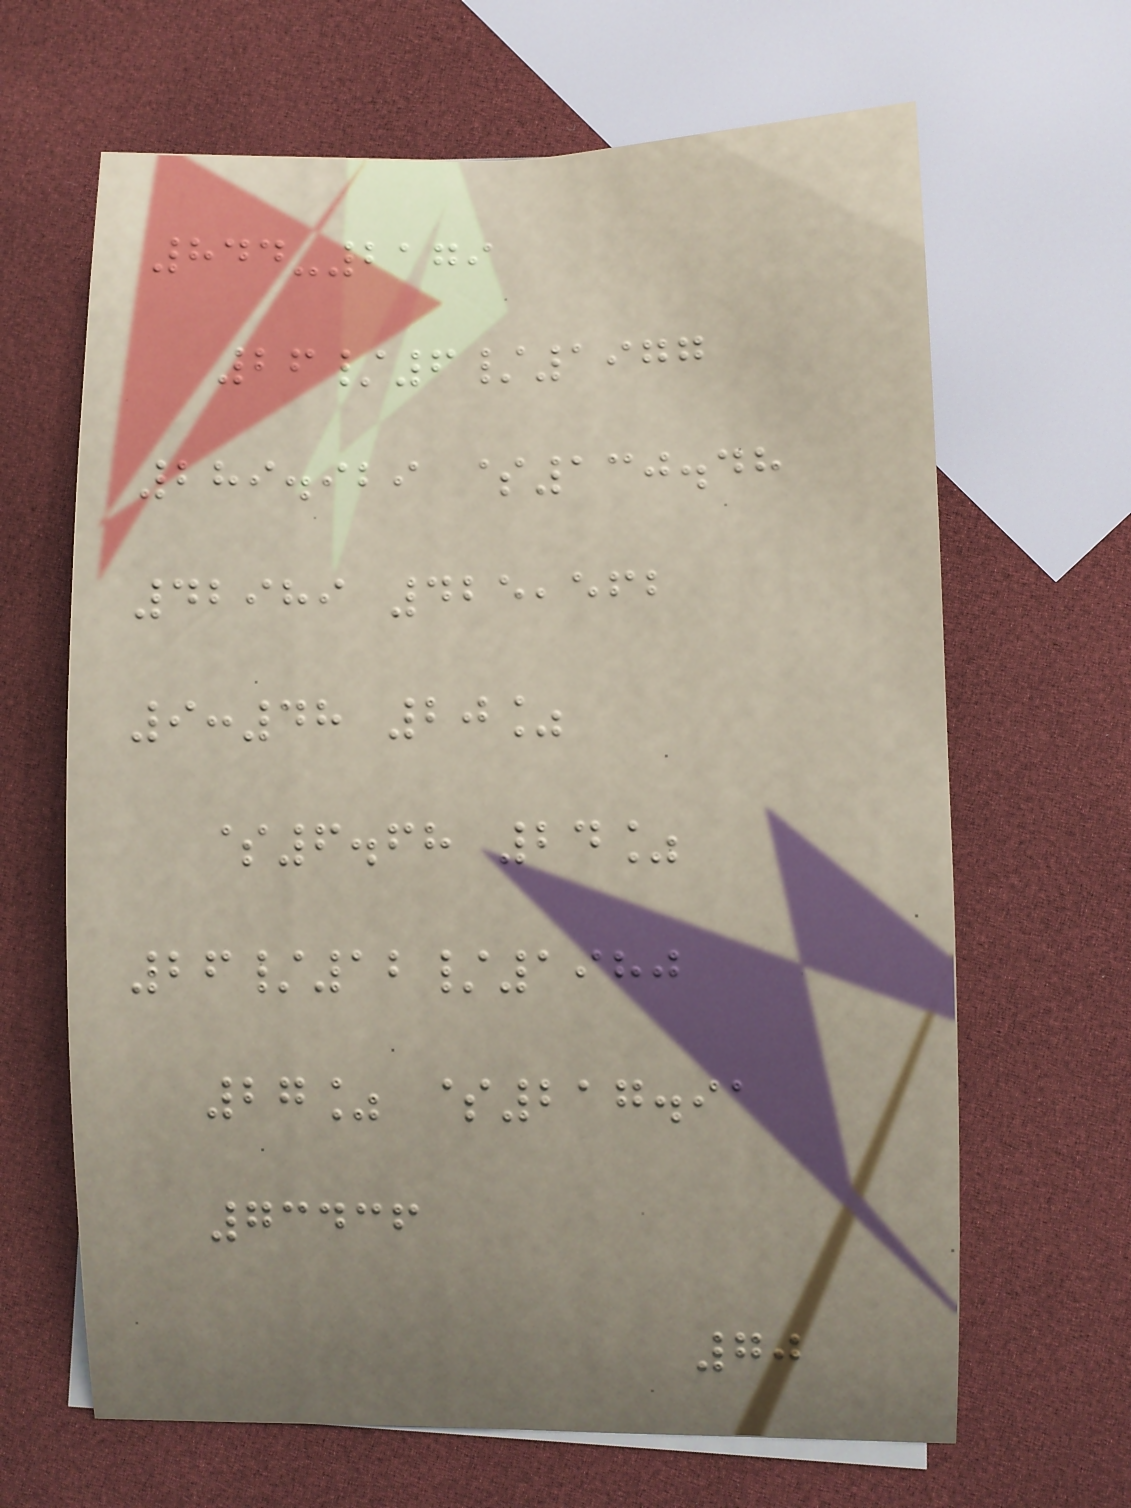844-2179
26/6/1977
289.929 $130.48
42989 425,562
9:48 20%
$6.68 24%
26/12/1980
27% $217.91
73436
70
